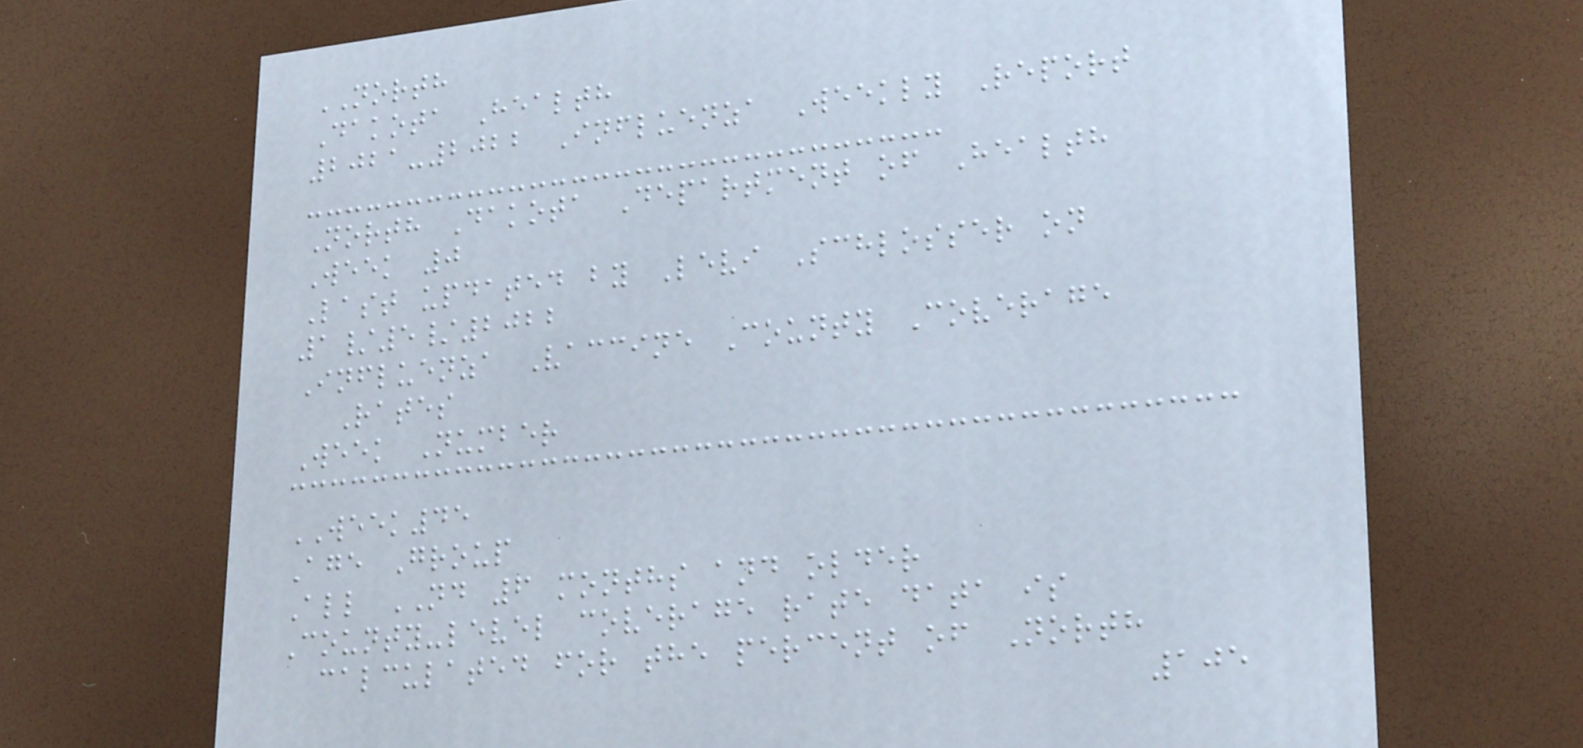NORTH
Dakota Health
2021-2022 Influenza Weekly Report
North Dakota Department of Health
Week 0
Last updated by Levi Schlosser on
1/5/2022
Influenza Vaccine County Coverage
Rates
Week Number
WEEK45
Age Group
All ND 6 months and older
County-level coverage rate data is
calculated for the percent of North
105
